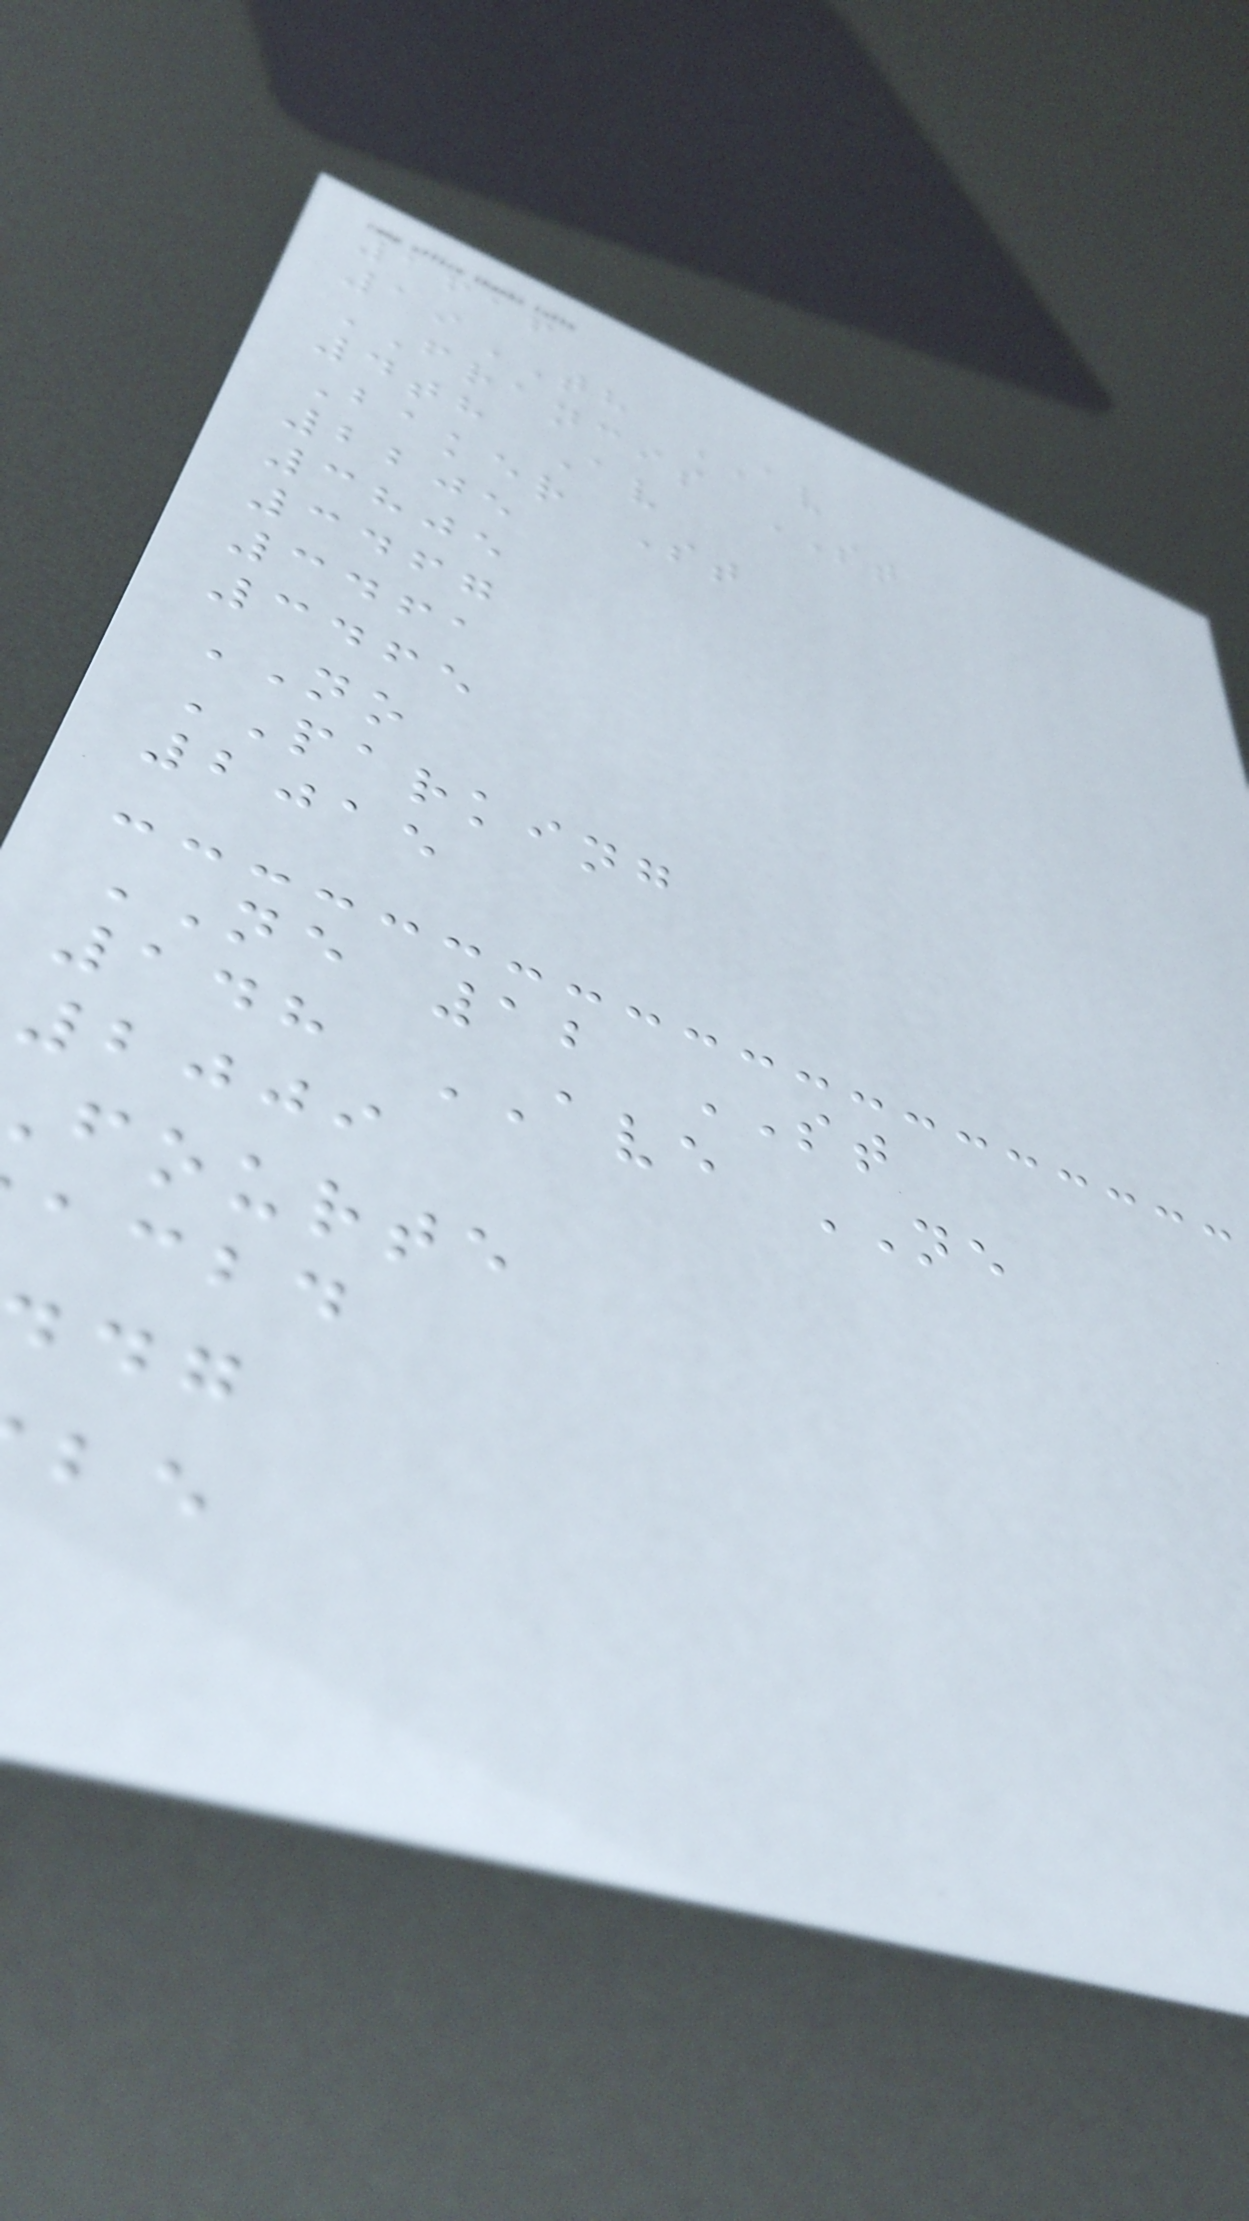1616
19TH AV
FRANCIS ST
4th Av
Baker St
2205
3805
3467
3461
3465
NO
PARKING
2015
NE 12 ST
148 AVE NE
2009
fourte
acbd
